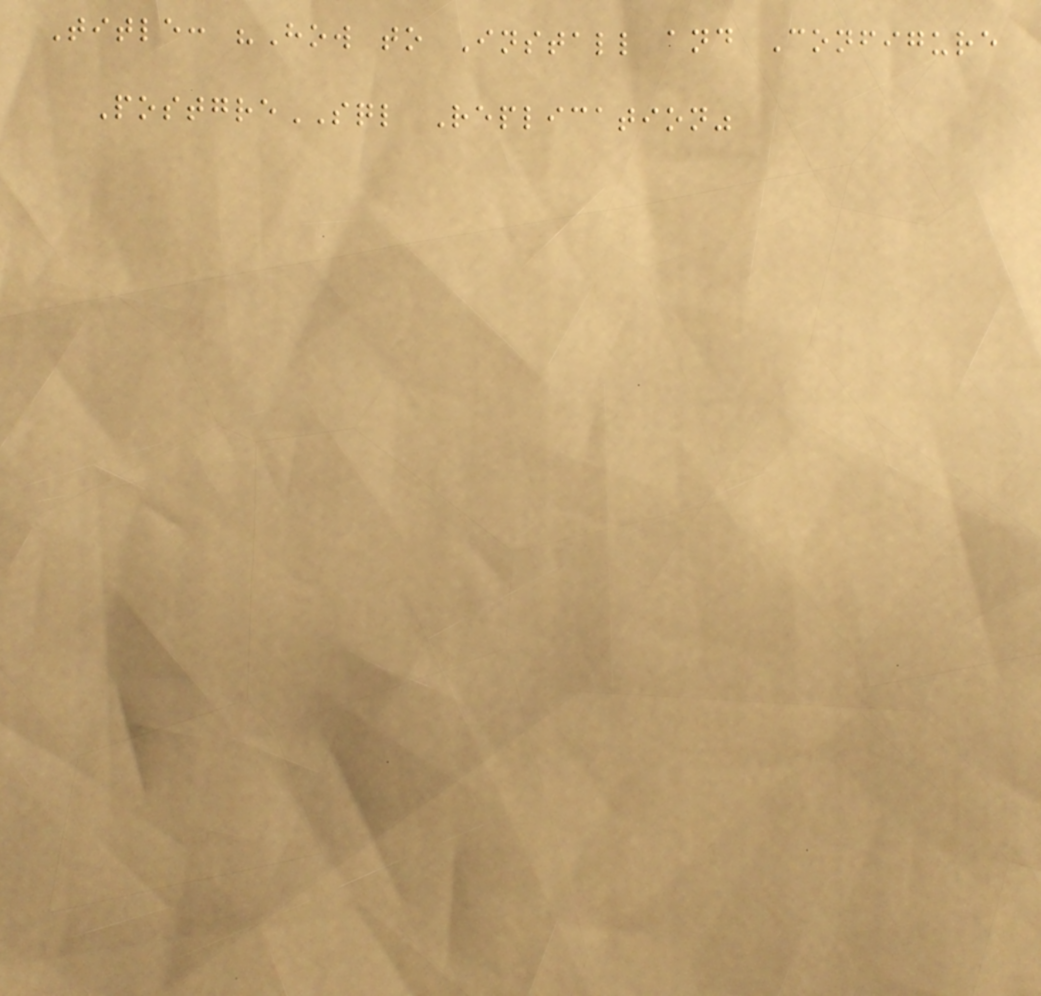Title: "How to Install and Configure
PostgreSQL Replication"
